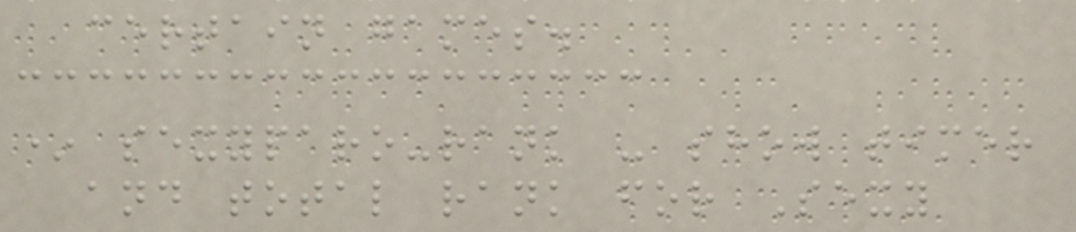certain games.
* sexyparo-rank - show timer
and total rank for Sexy
